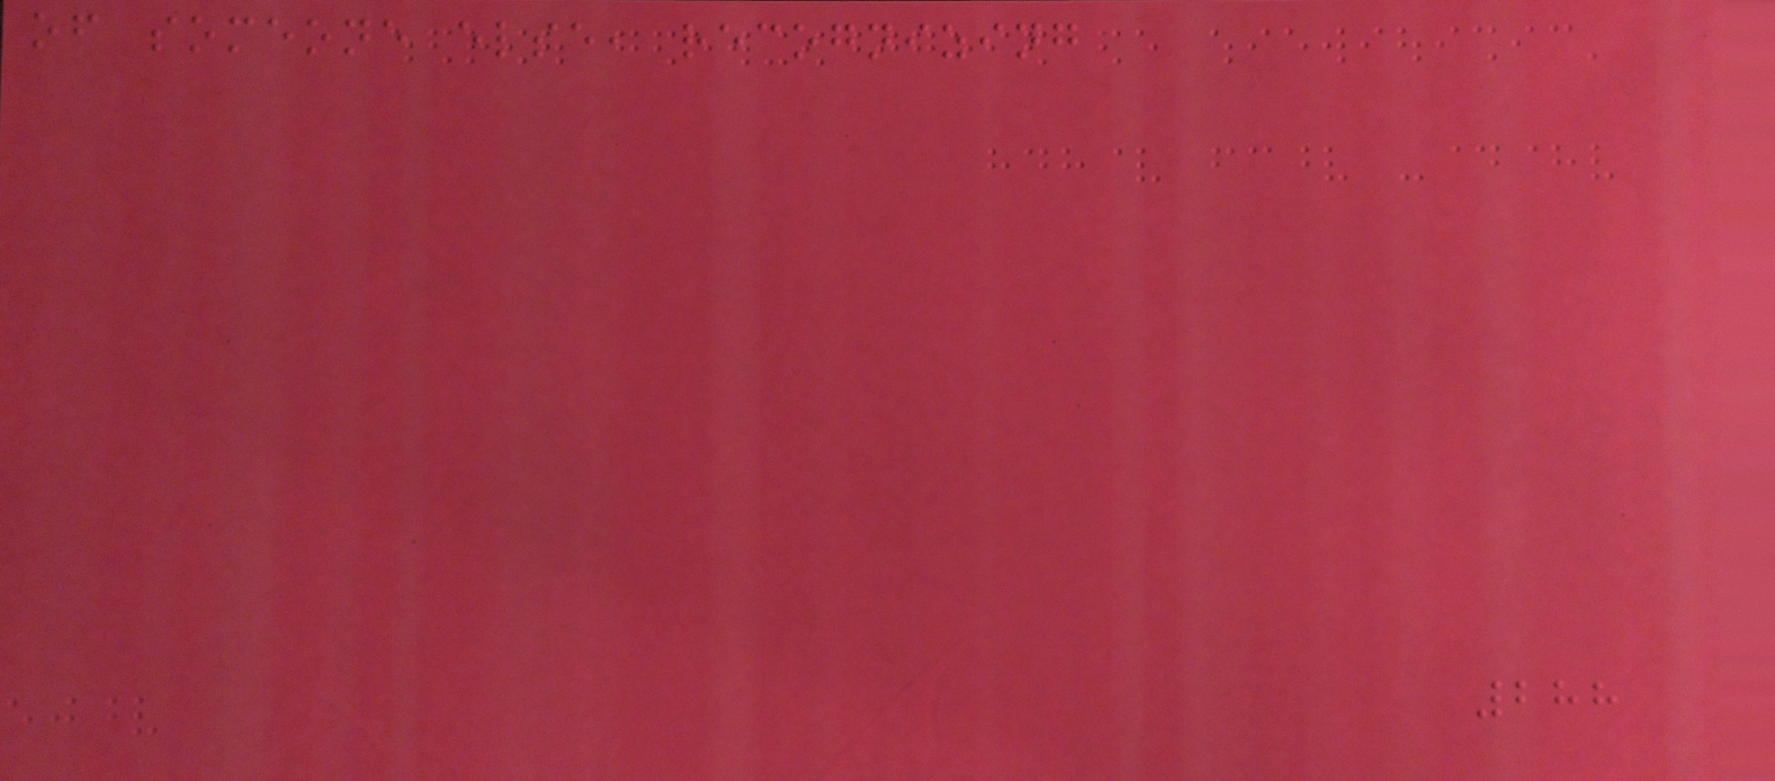of someone else, recognizing
288
